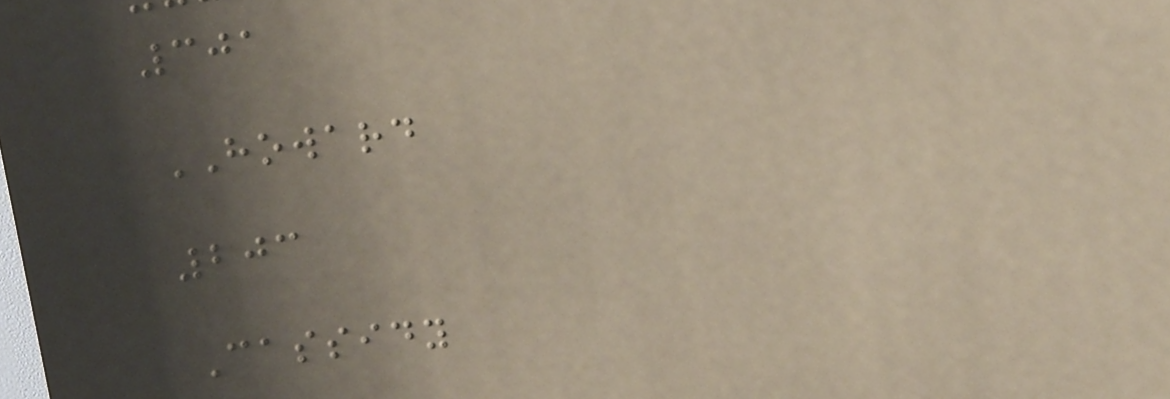301
HOWARD
203
Cassidy
